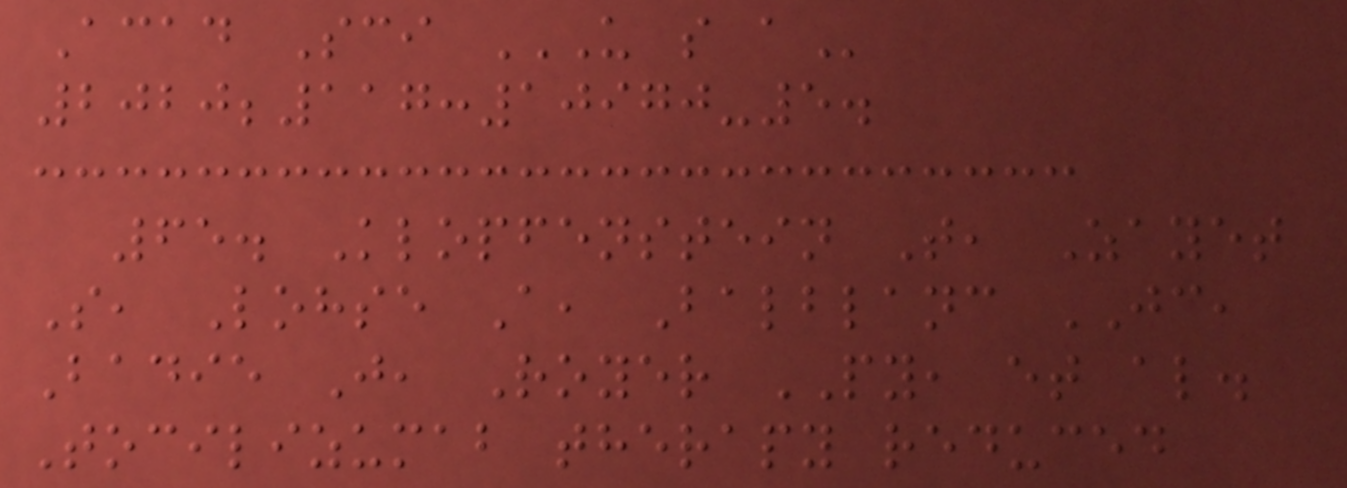Acad Sci U S A
2020;117:10970-5.
65. Klopfenstein T, Zayet
S, Lohse A, Balblanc JC,
Badie J, Royer PY, et al.
Tocilizumab therapy reduced
